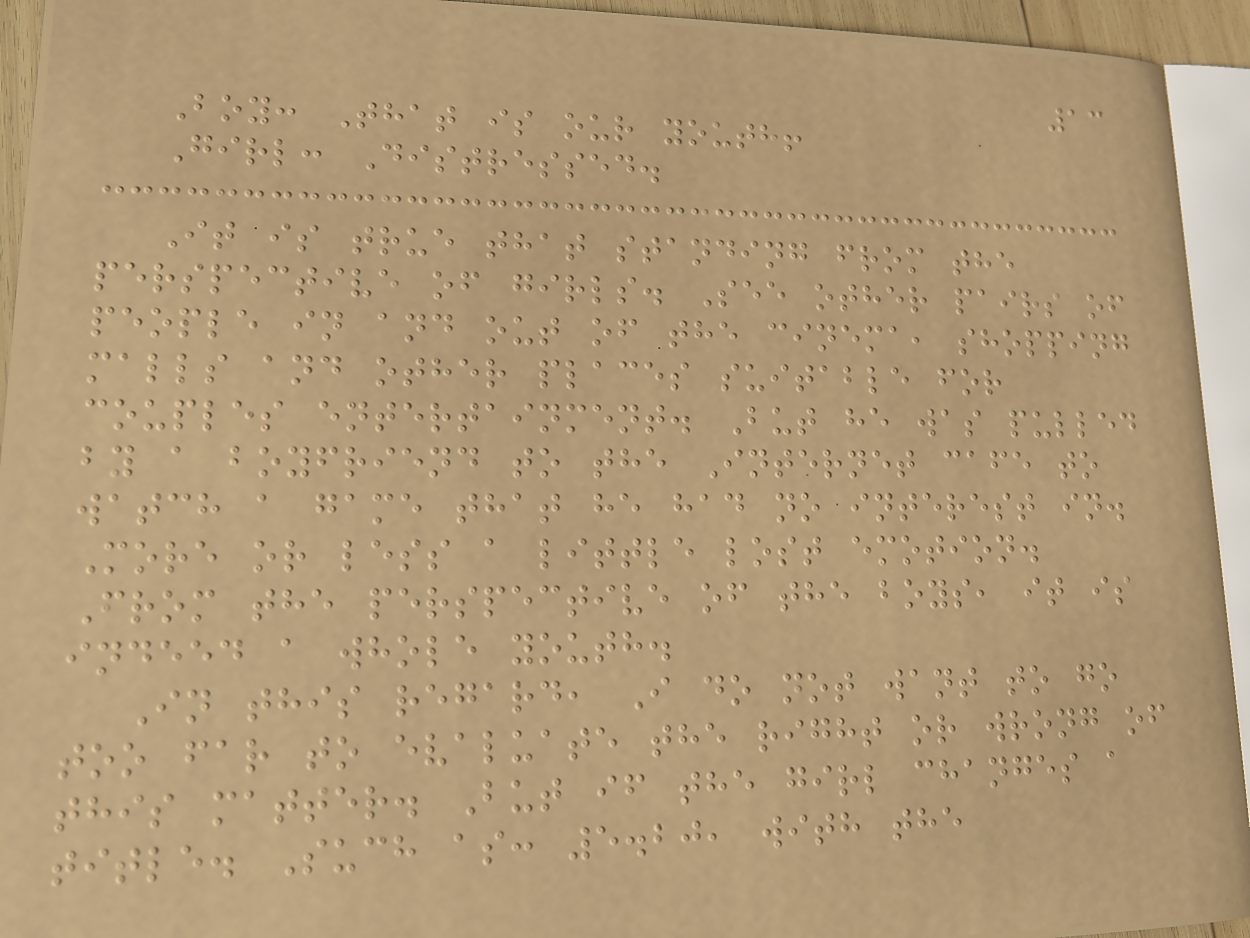13
Boy: That is our youth!
Girl: Distressed.
It is true that standing from the
perspective of girls. See other pairs of
people in and out of the cinema, shopping
malls and other places suitable for
couples entertainment. But he was pulled
by a boyfriend to the Internet cafe to
watch a game that he had no interest in.
More or less a little lost emotion.
From the perspective of the boys, it is
indeed a whole youth.
In this regard, I do not want to go
too far to evaluate the right or wrong of
this matter. But if the girl changes a
title. Such as: 5.20, with the
